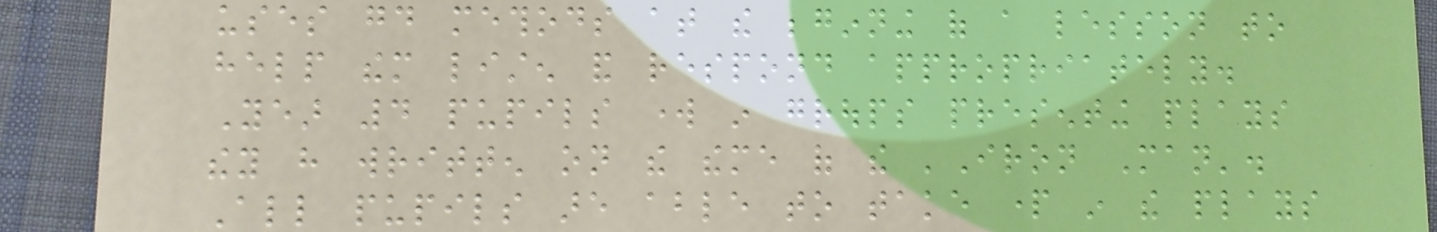uses good methods at the beginning of a lesson to
help them listen and respond appropriately.
Year 4 pupils work in groups presenting plays
they have written on the theme of the 'Iron Man'.
All pupils are able to take part in the plays
